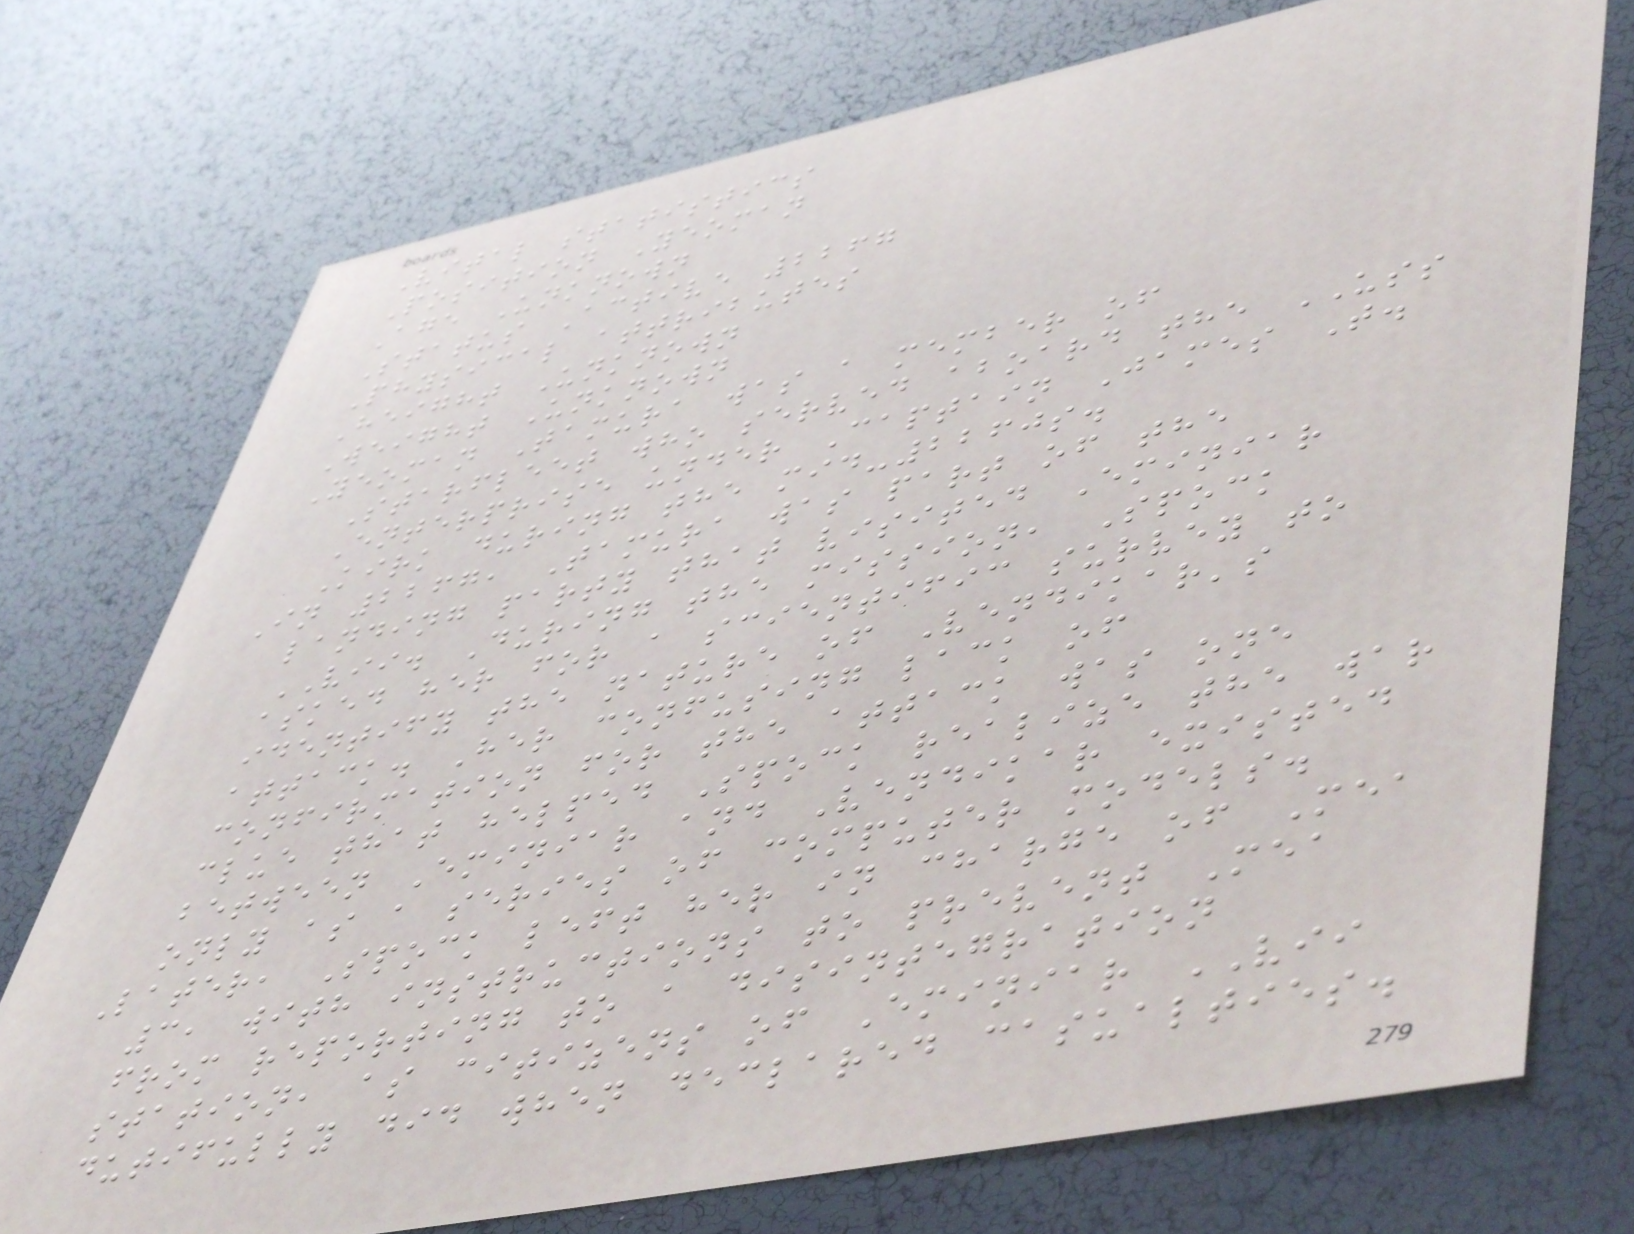Vital statistics
Position Yeoman
Age Unknown
Status Active 2267
Physical attributes
Height Unknown
Weight Unknown
Yeoman Tamura was a member of
Starfleet who served aboard the USS
Enterprise under Captain James T.
Kirk during the mid-2260s.
In 2267, Tamura was part of the
landing party that visited Eminiar
VII. During the mission, Spock
asked her for a scientific survey to
identify the nature of Vendikar's
attack. Her confusing lack of
confirmation for the attack was one
clue that helped Spock realize the war
between Eminiar and Vendikar existed
only as a series of computer models.
Later, Spock left her in charge of Mea
3, with instructions to prevent Mea
from reporting to a disintegration
station, as citizens of Eminiar VII
dutifully did when declared casualties.
